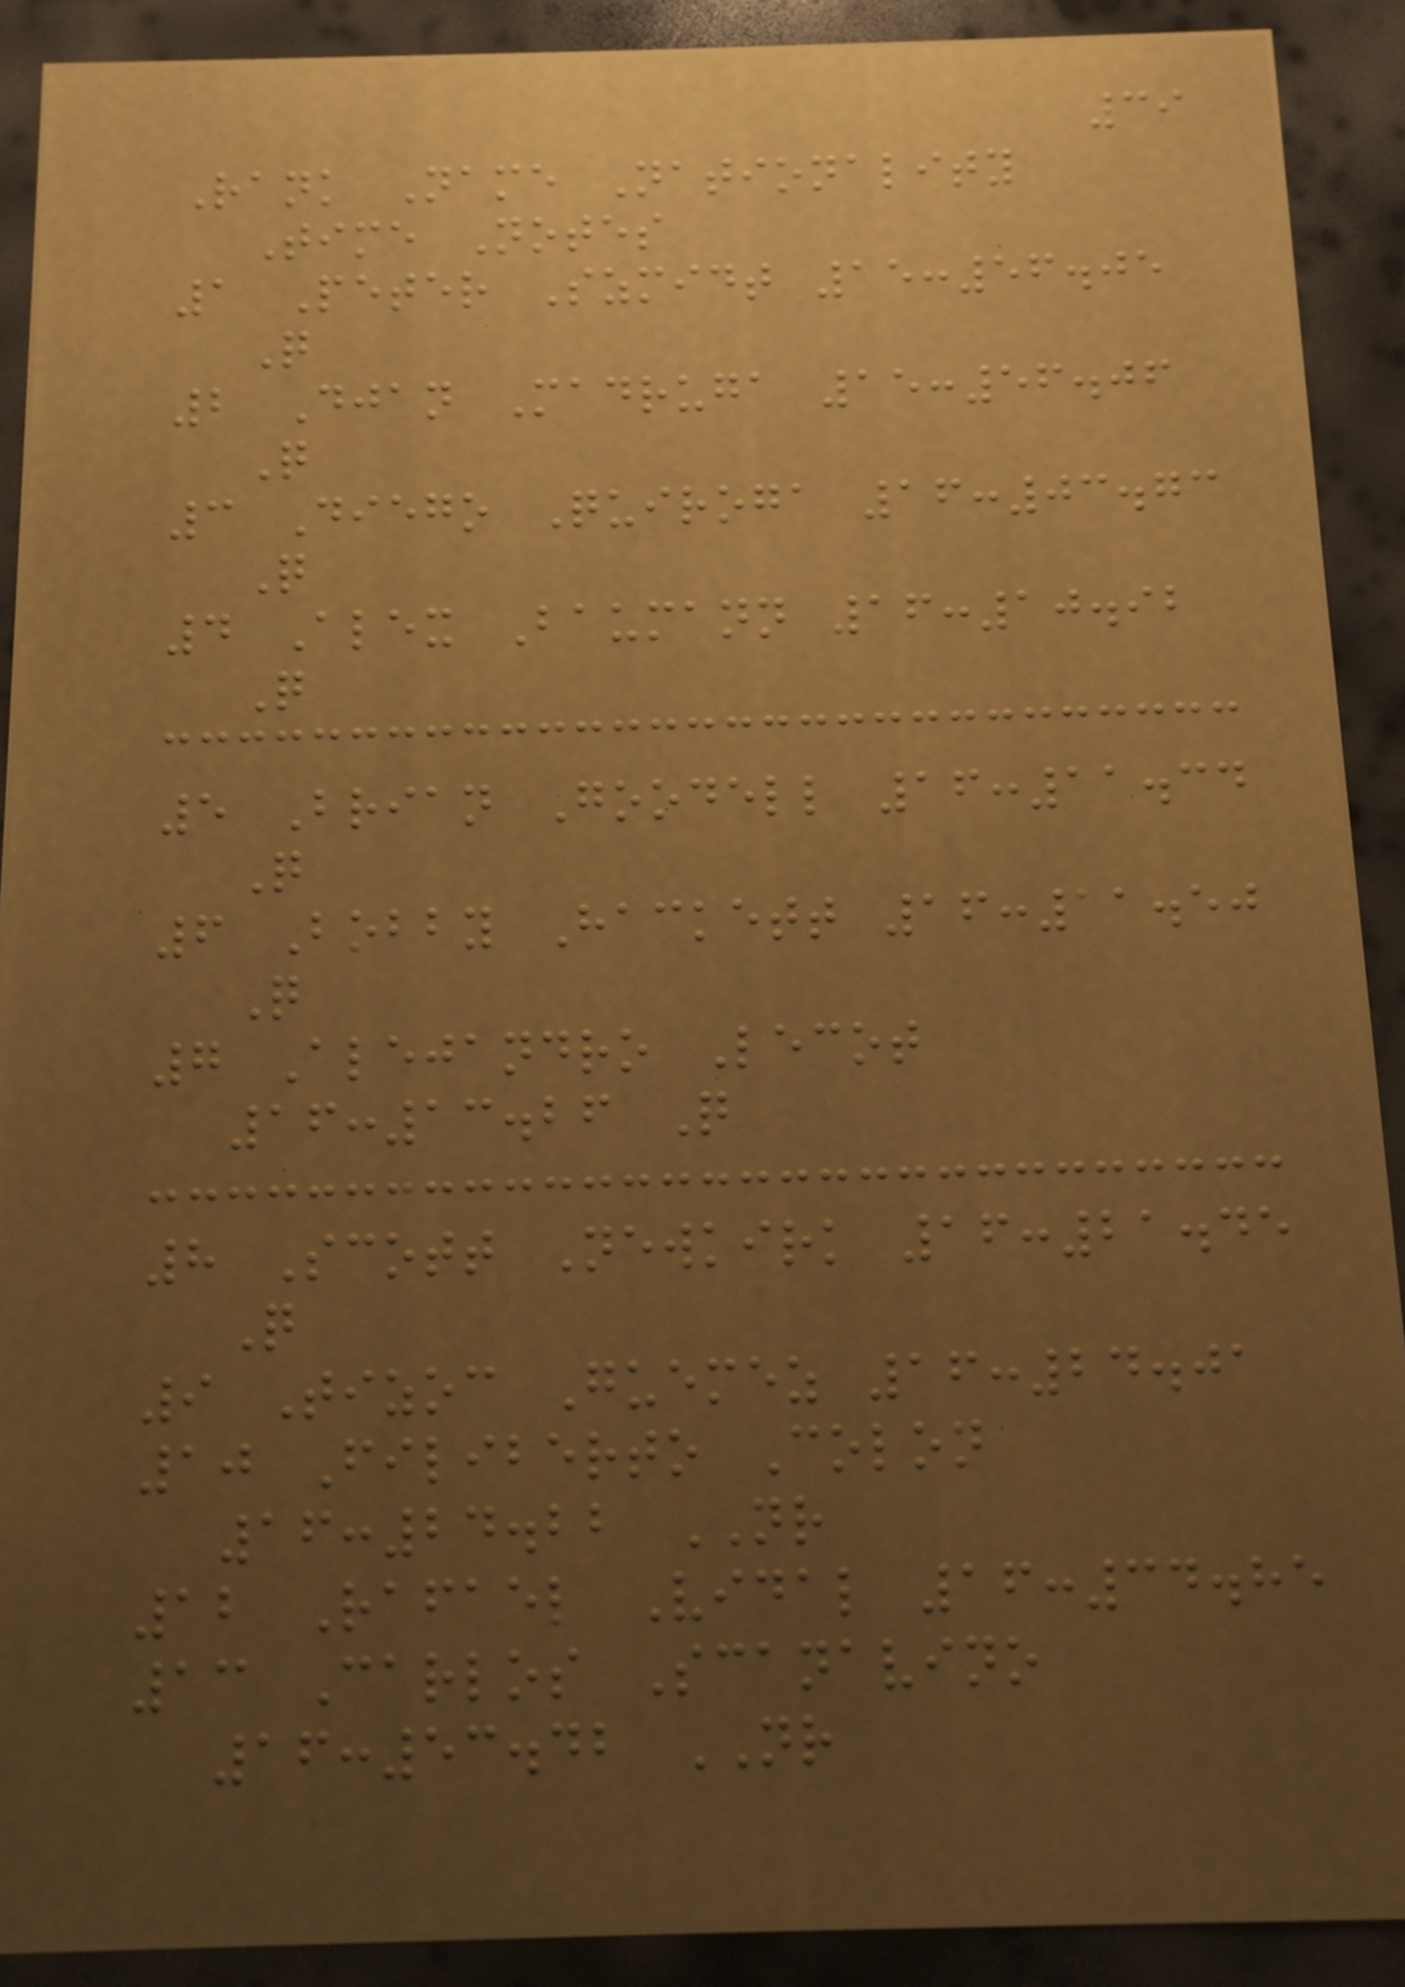39
Rank Name Nationality
Time Notes
1 Peter Szmidt 15:56.05
Q
2 Djan Madruga 15:56.06
Q
3 Diego Quiroga 16:03.73
Q
4 Alex Baumann 16:10.92
Q
5 Brian Goodell 16:11.34
Q
6 Bobby Hackett 16:11.50
Q
7 Alejandro Lecot
16:13.26 Q
8 Scott Newkirk 16:21.45
Q
9 Tizoc Guemez 16:24.01
10 Filiberto Colon
16:24.22 NR
12 Rafael Vidal 16:34.85
13 Carlos Scanavino
16:53.42 NR
